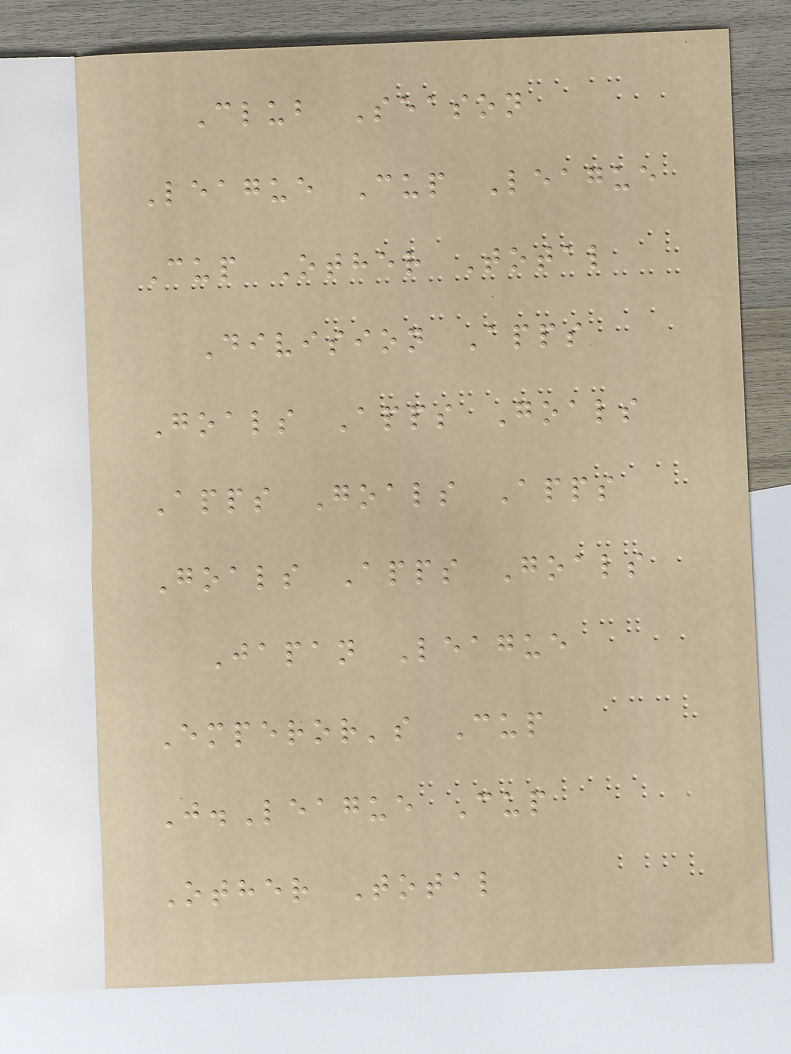Club Season
League Cup League
Cup Other Total
Division Apps
Goals Apps Goals
Apps Goals Apps
Goals Apps Goals
Japan League
Emperor's Cup
J.League Cup
Other Total
